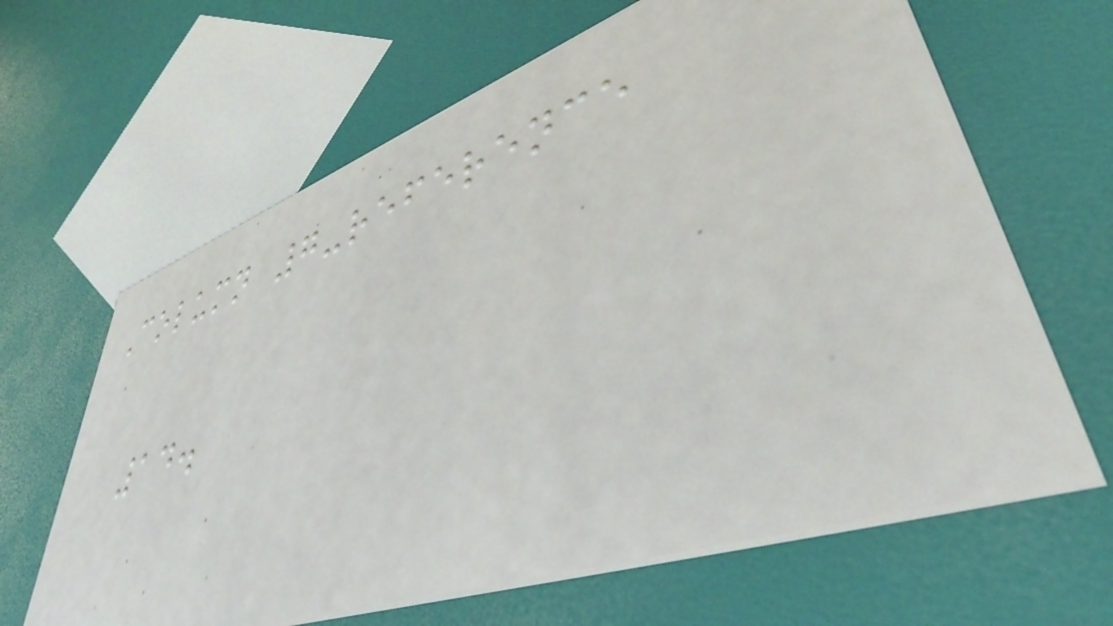Column 7-reference
14.
